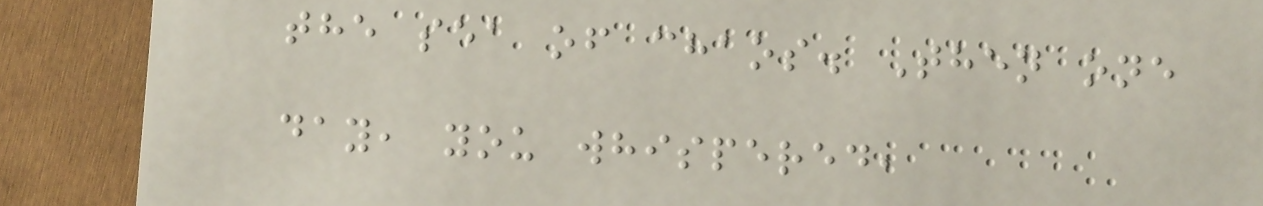the sea of chaos. Then one
day, you whispered,
